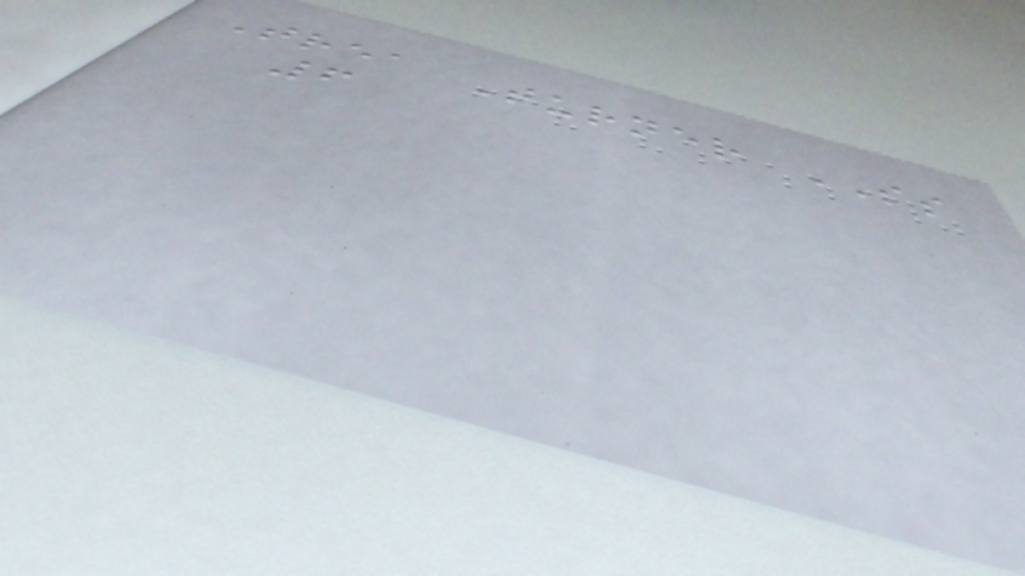Trea Turner SS
6
